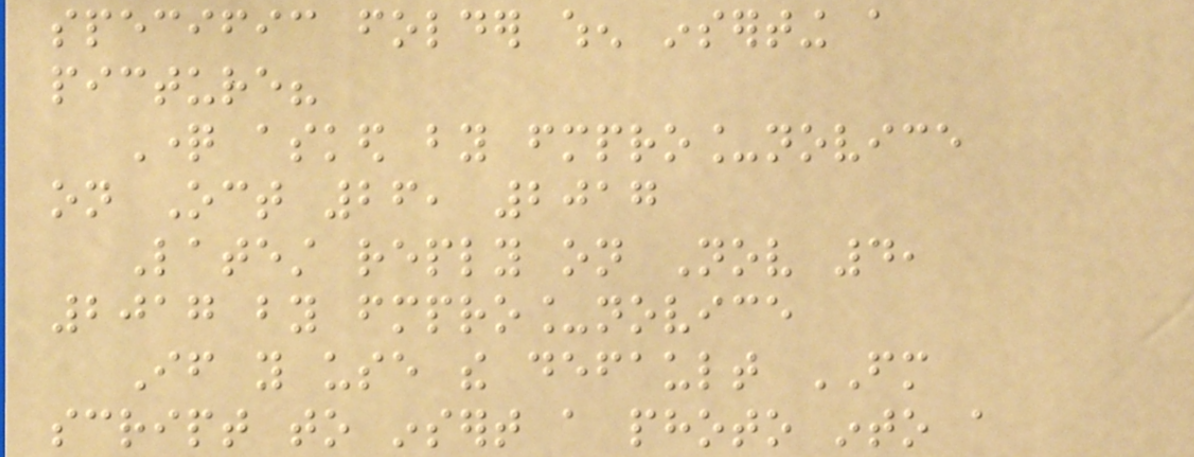specific folder when inserting a
picture?
Question asked by fmpro_novice
on Oct 26, 2017
Latest reply on Nov 4,
2017 by fmpro_novice
If you use the default FM
script to insert a photo into a
